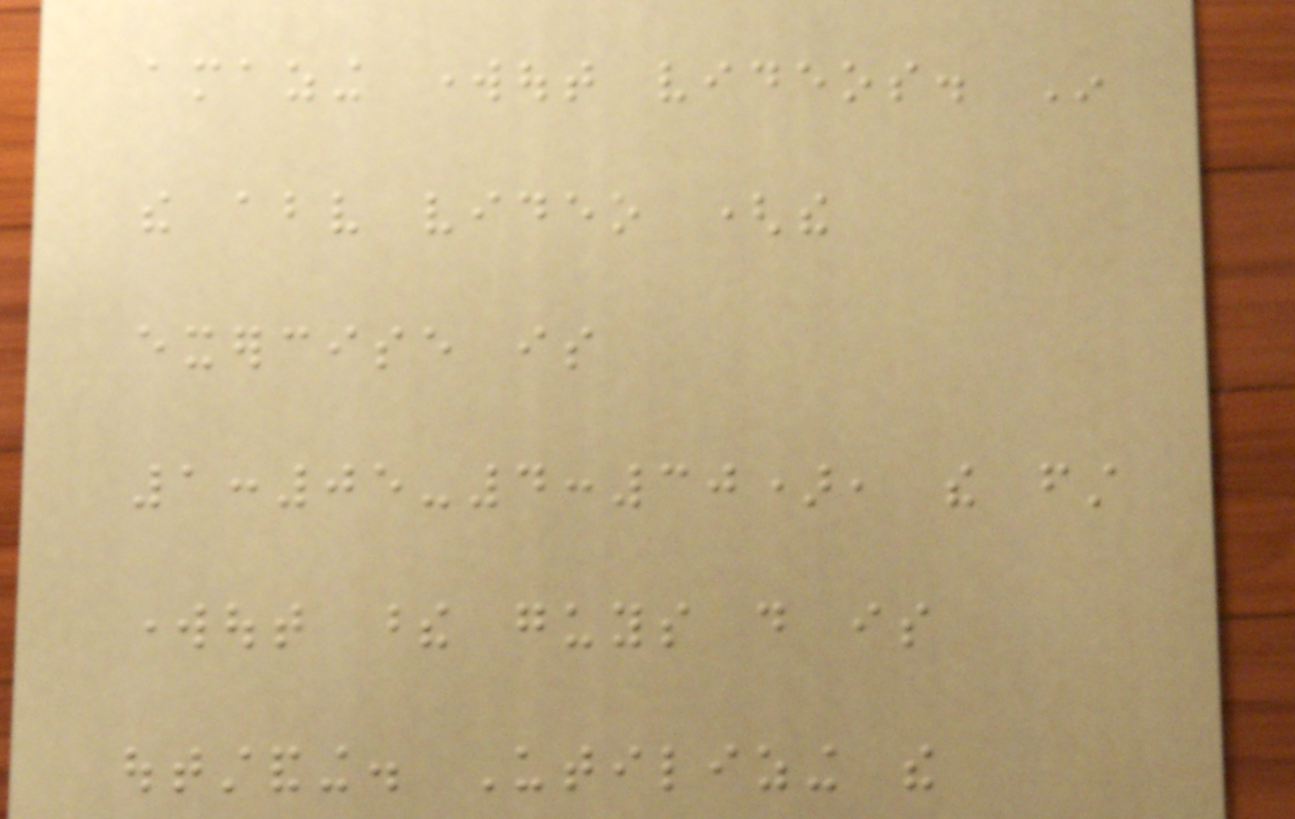amazing workout videos. In
the above video (the
exercise is
1:05-4:30), the first
workout these guys do is
outstanding. Utilizing the
